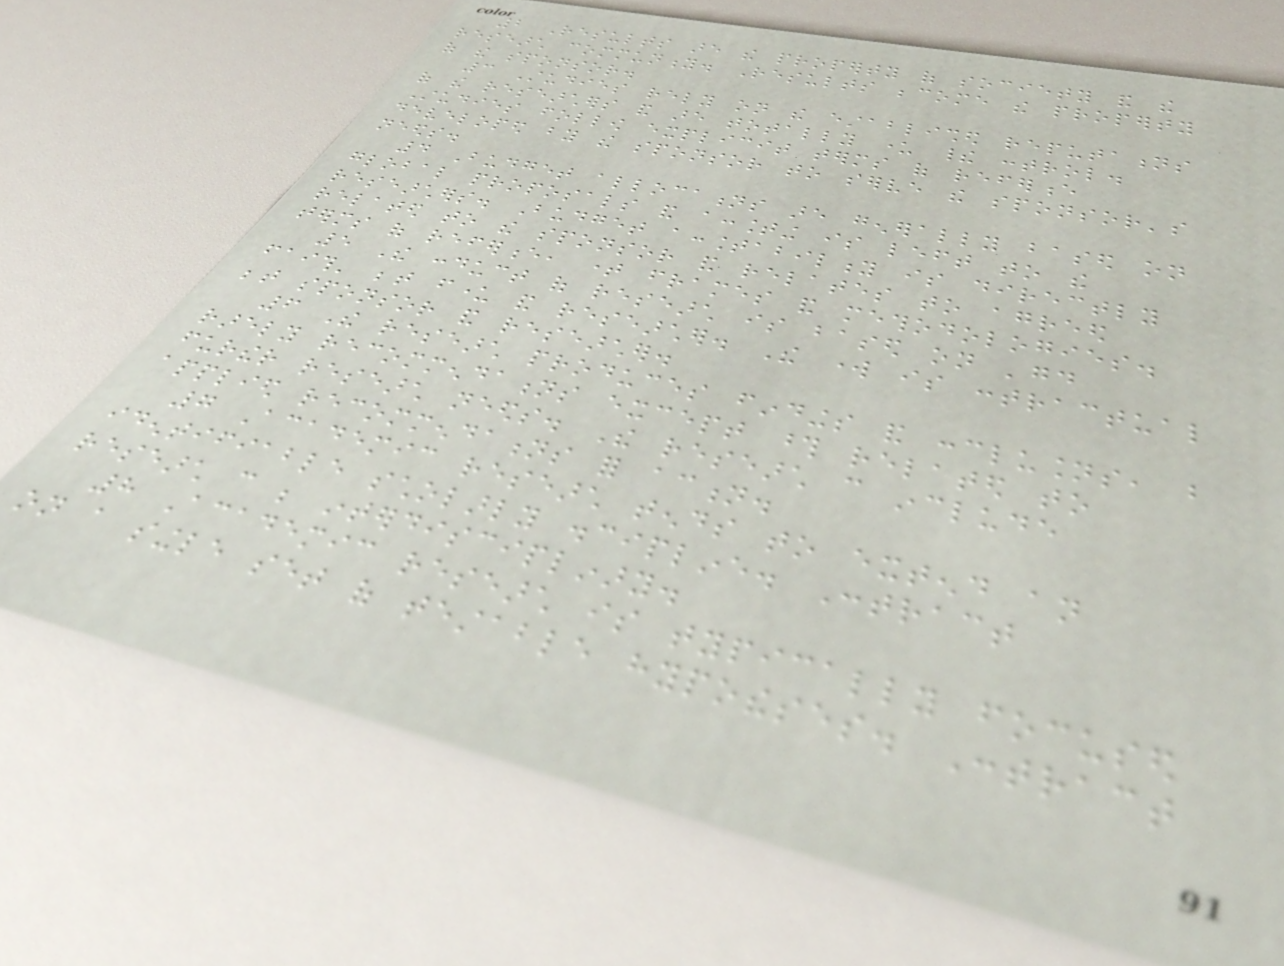2 Results are the property of society and the
research community. Results become the property
of the sponsor.
3 Studies rely on the established reputations
of the researchers and are totally under their control.
Studies follow explicit terms of reference
developed by the sponsor to serve the sponsor's
needs.
4 Budget allocations are generally based on
global proposals and accounting is left to the
researchers. Budget accountability is directly
related to the sponsor and relates to agreed
terms of reference, time frames and methodologies.
5 The conduct of research is based on 'good
faith' between funder and researcher. The work is contractual
between sponsor and researcher.
6 The research produces findings and conclusions, but
rarely recommendations except those related to
further research needs. The research can include
applied recommendations for action.
7 Academic research tends to extend an
identifiable scholarly discipline. Contract
research can be interdisciplinary.
8 Academic research is typically focused
on a single set of testable hypotheses. Contract
